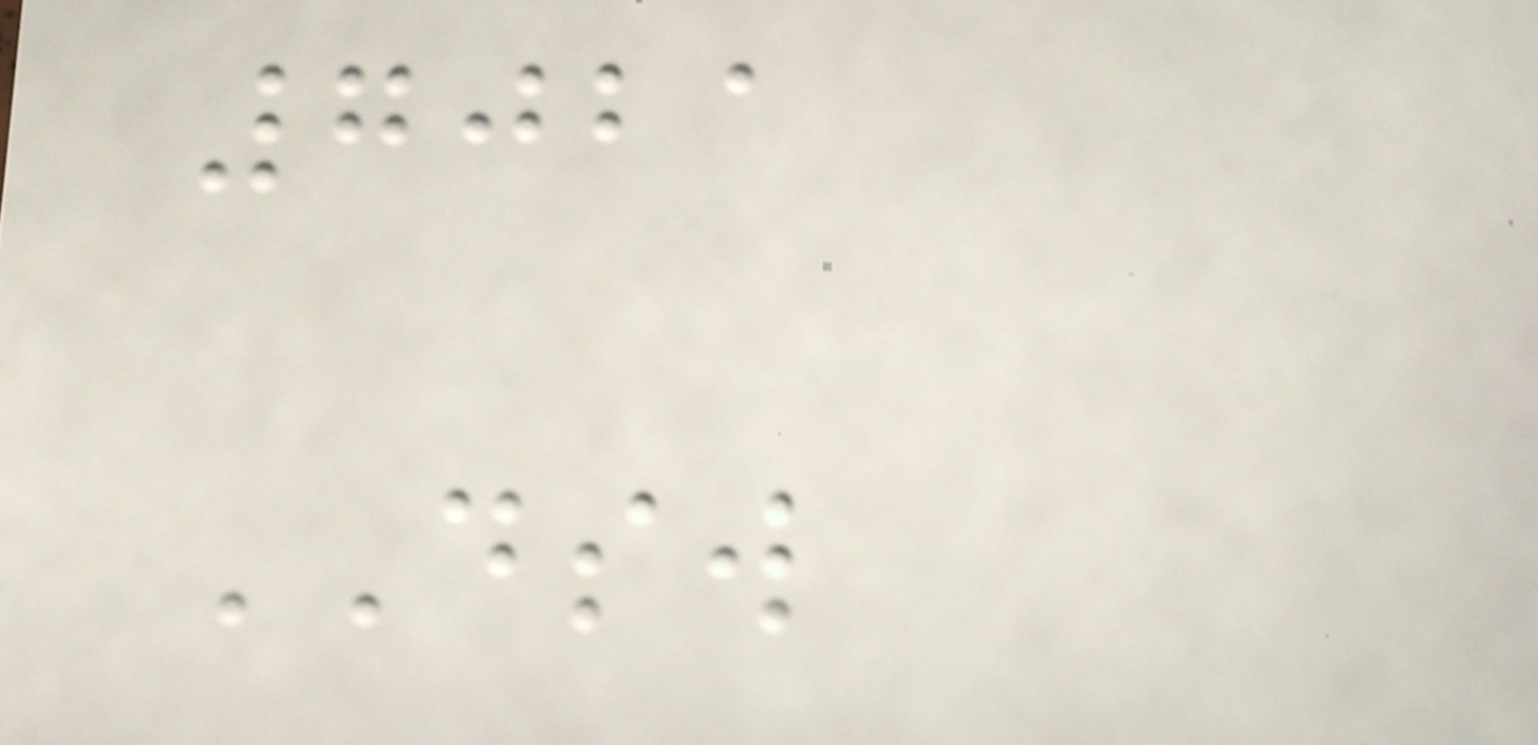7021
DSW
